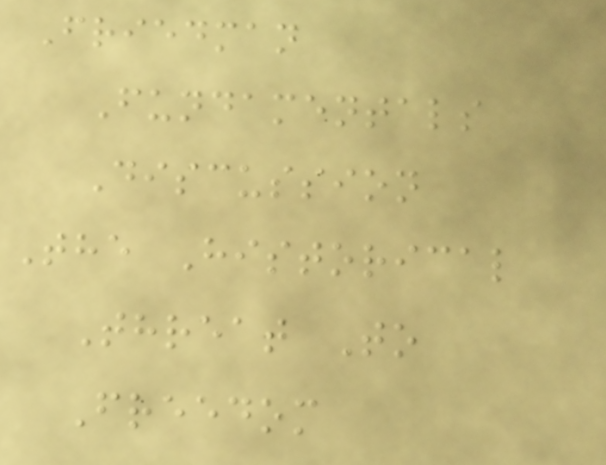Friedman
Fundamentals
Discussion
The Historical
Threat To
Freedom
